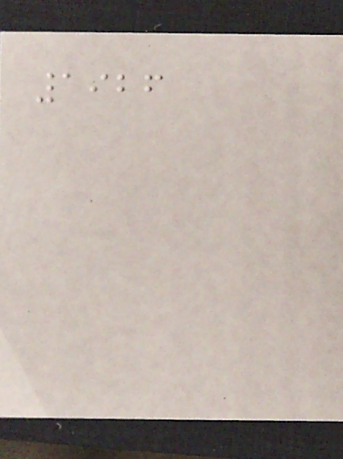1926
